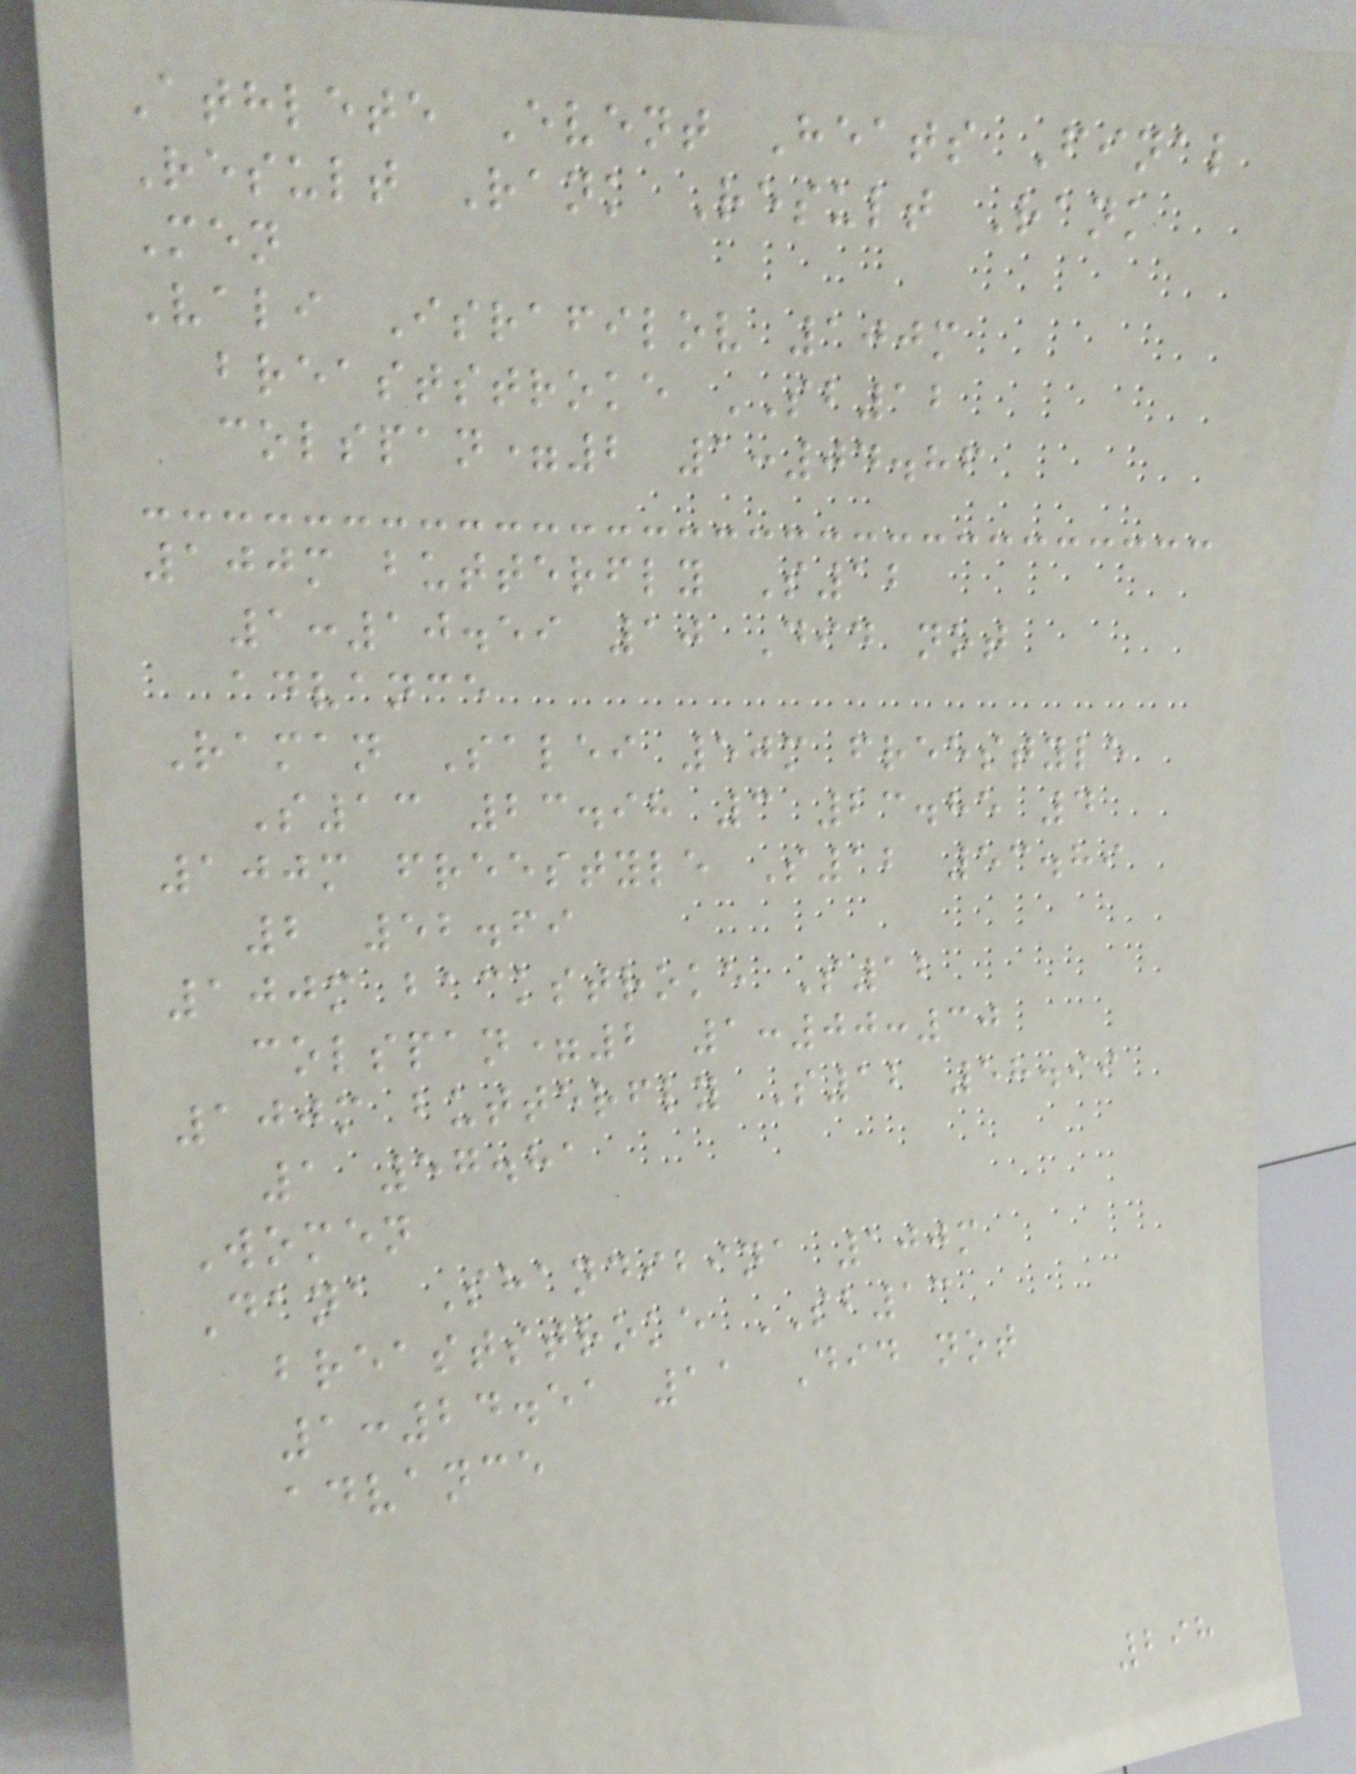Athlete Event Heats Final
Result Rank Result Rank
Men
Vali Israfilov 100m
breaststroke SB12
colspan=2 1:04.86
100m butterfly S12
1:10.59 10 Did not
advance
Raman Salei 50m freestyle
S13 23.98 3 23.85 4
100m freestyle S12 53.89
2 52.69
100m backstroke S12
colspan=2 1:00:30
100m butterfly S12 58.99
1 57.81
Women
Dana Shandibina 100m
breaststroke SB13
1:24.51 11 Did not
advance
298
